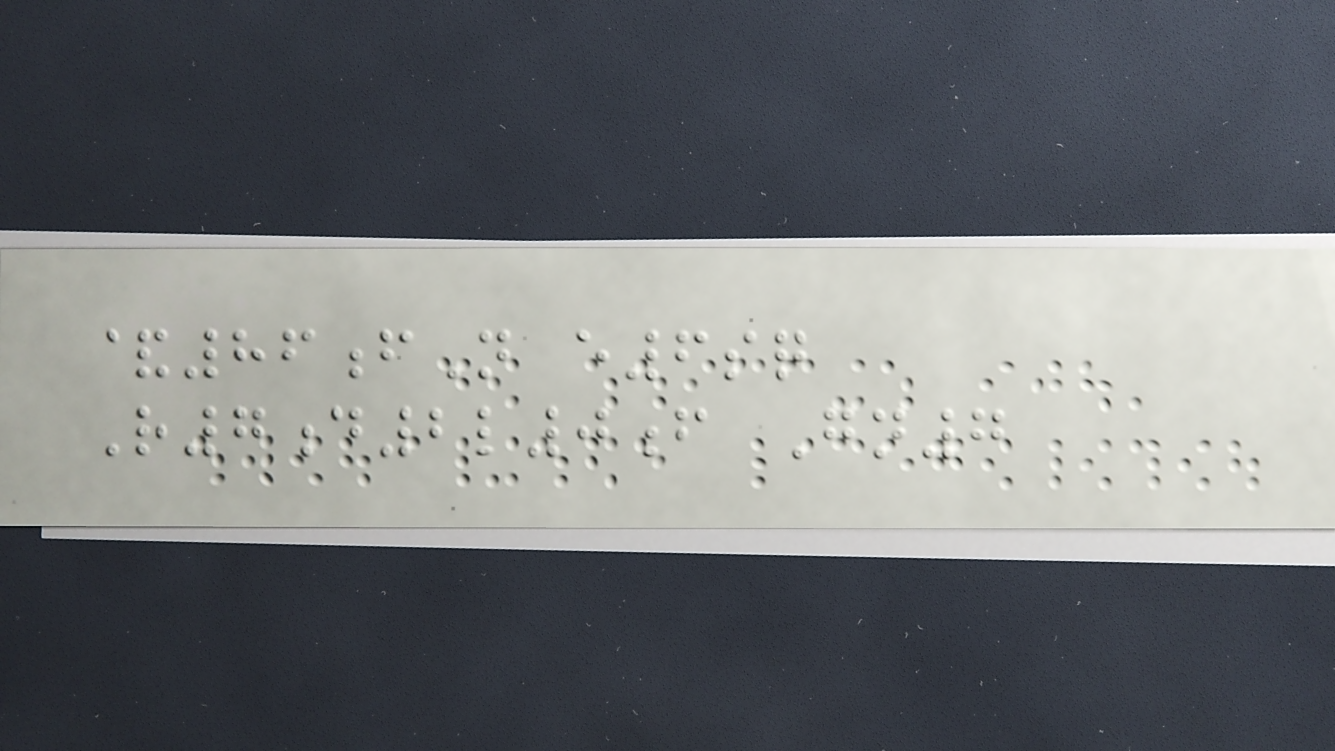&86fN e6sq
R7d2l0f Gn7
